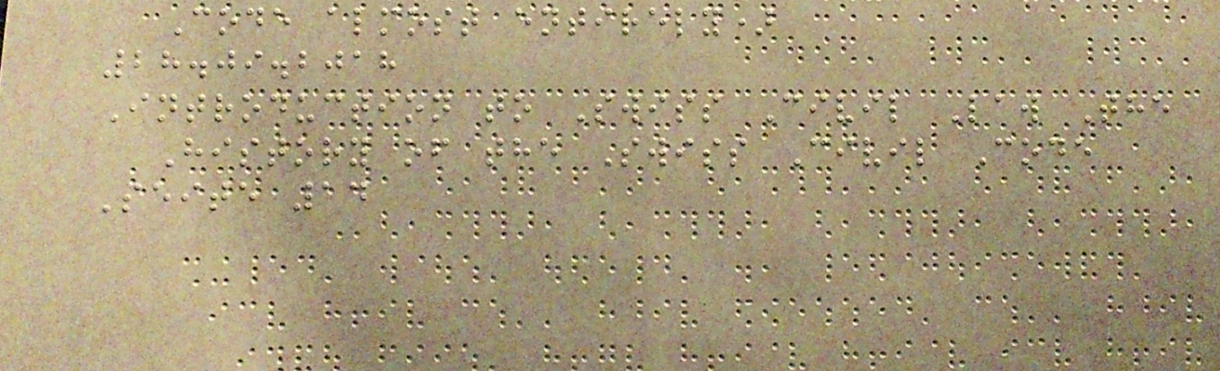Code almost entirely)
28.09.2018
Introduction to Swiss Civil Law The
History of the Swiss Civil Code
Seite 14
